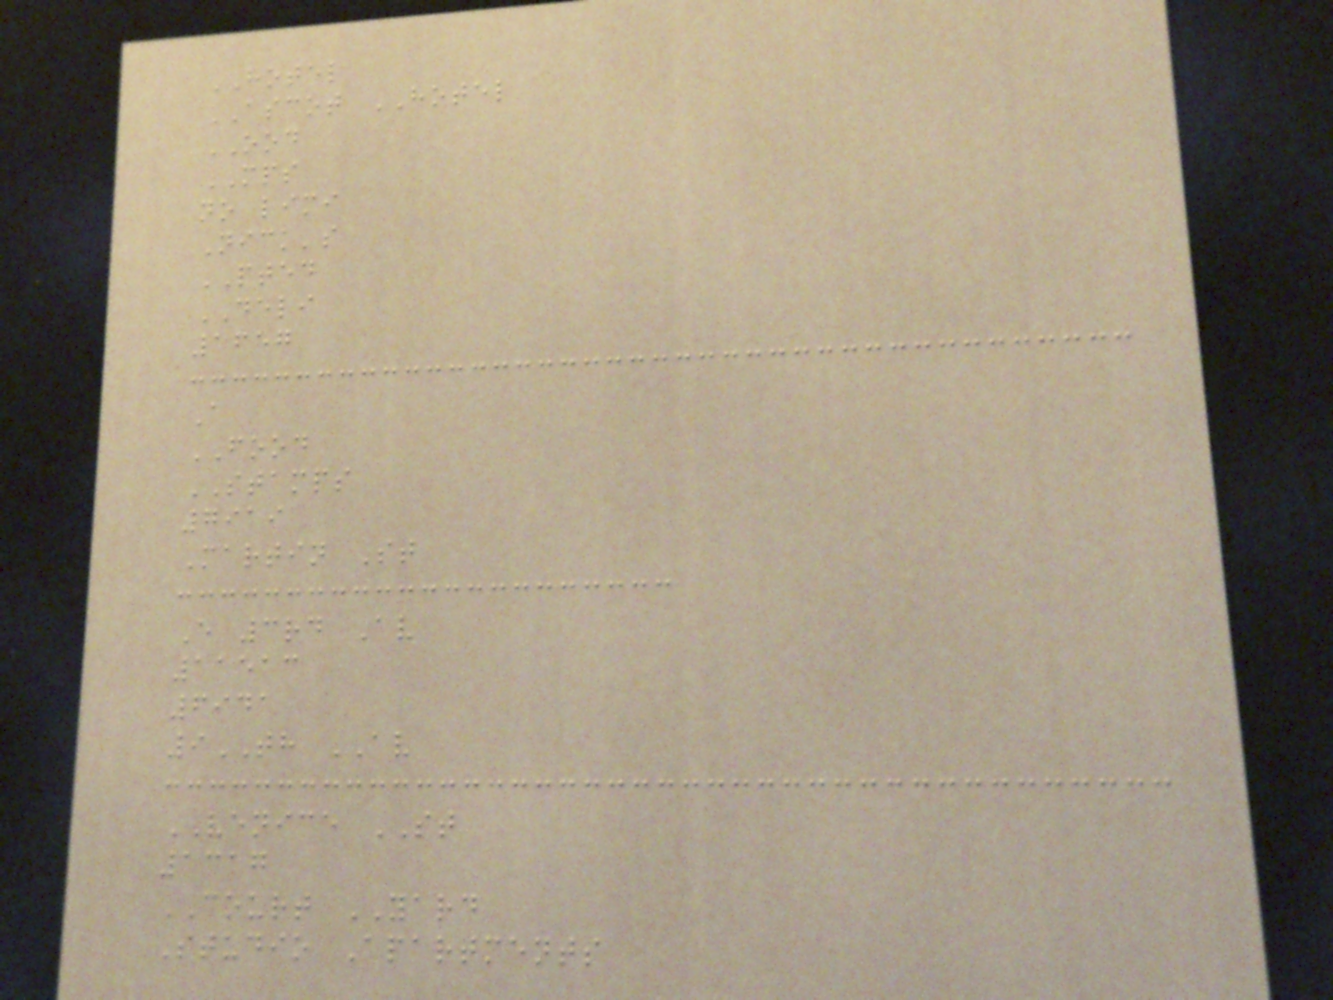HOTEL
ASCOT HOTEL
OOD
MPS
no limi
Nick's
PTED
DELI
1657
A
FOOD
STAMPS
7919
Martin St
E 3rd Av
11513
6941
9TH AV
VENICE ST
1317
COURT YARD
Studio Apartments
